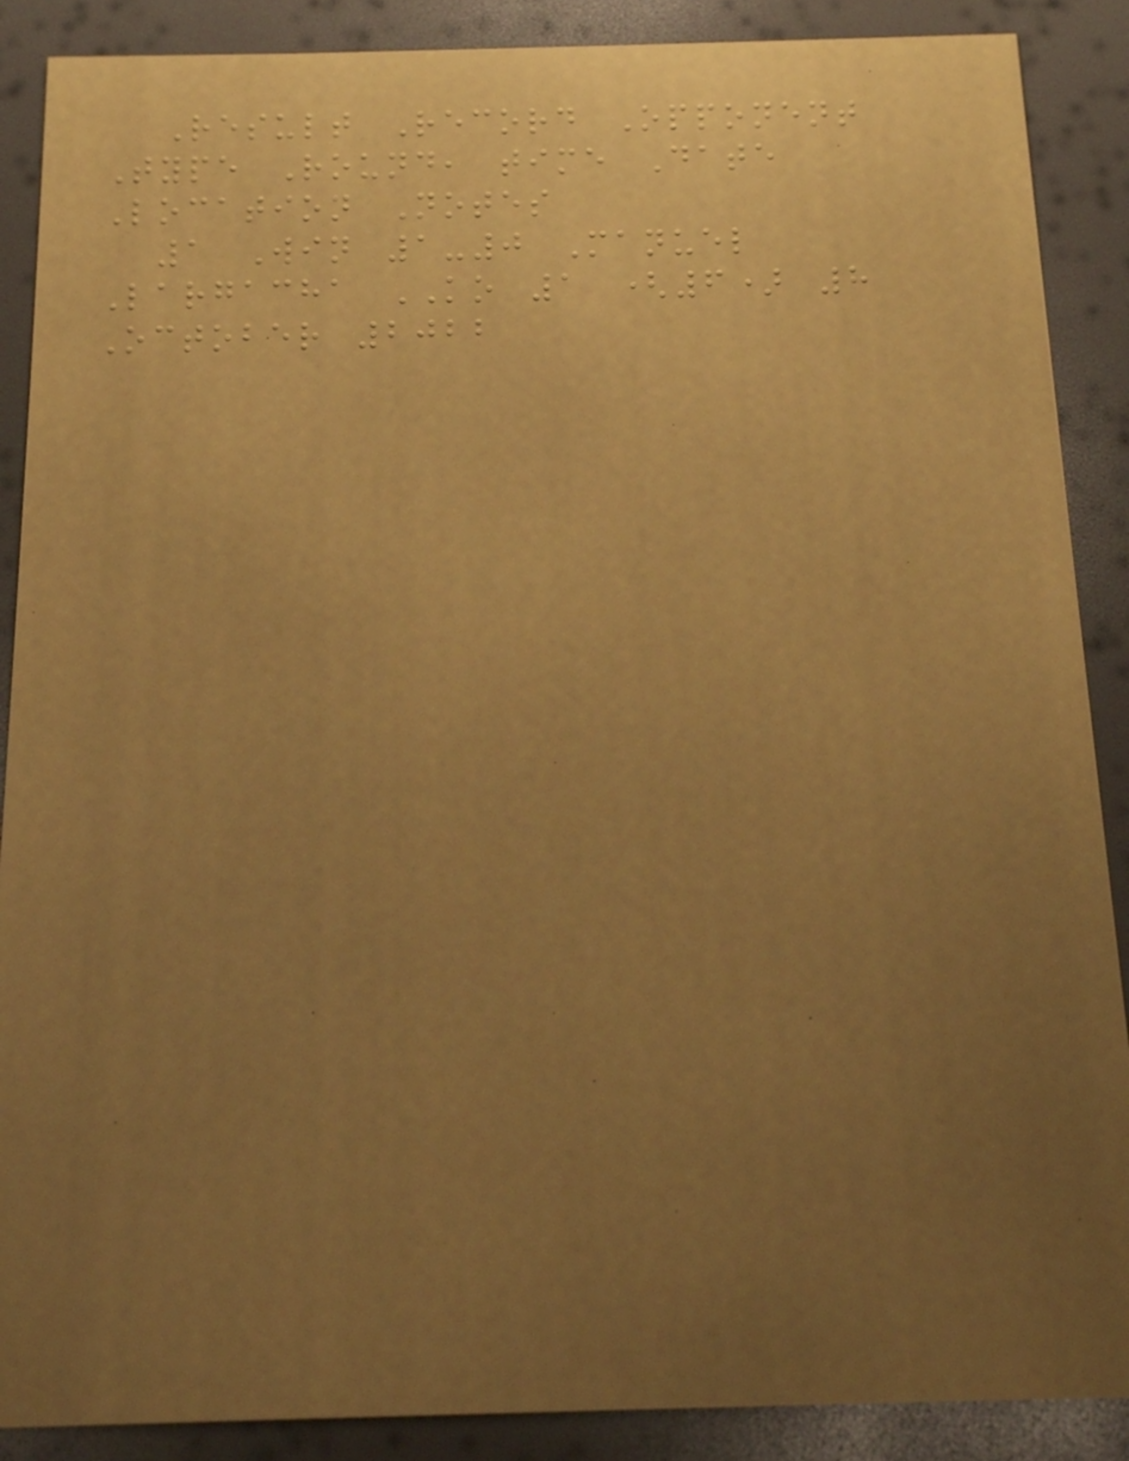Result Record Opponent
Type Round, time Date
Location Notes
1 Win 1-0 Manuel
Largacha KO 1 (6) 8
October 2022
